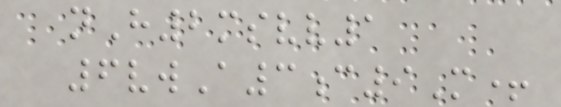nH2msvv1
6vwA3c9M+
